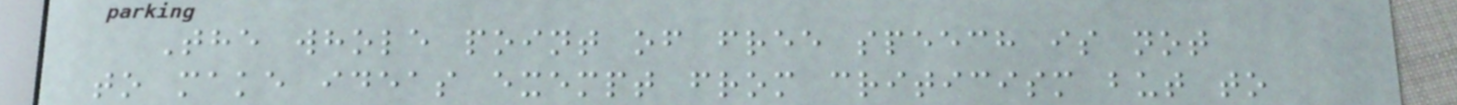The whole point of free speech is not
to make ideas exempt from criticism but to
